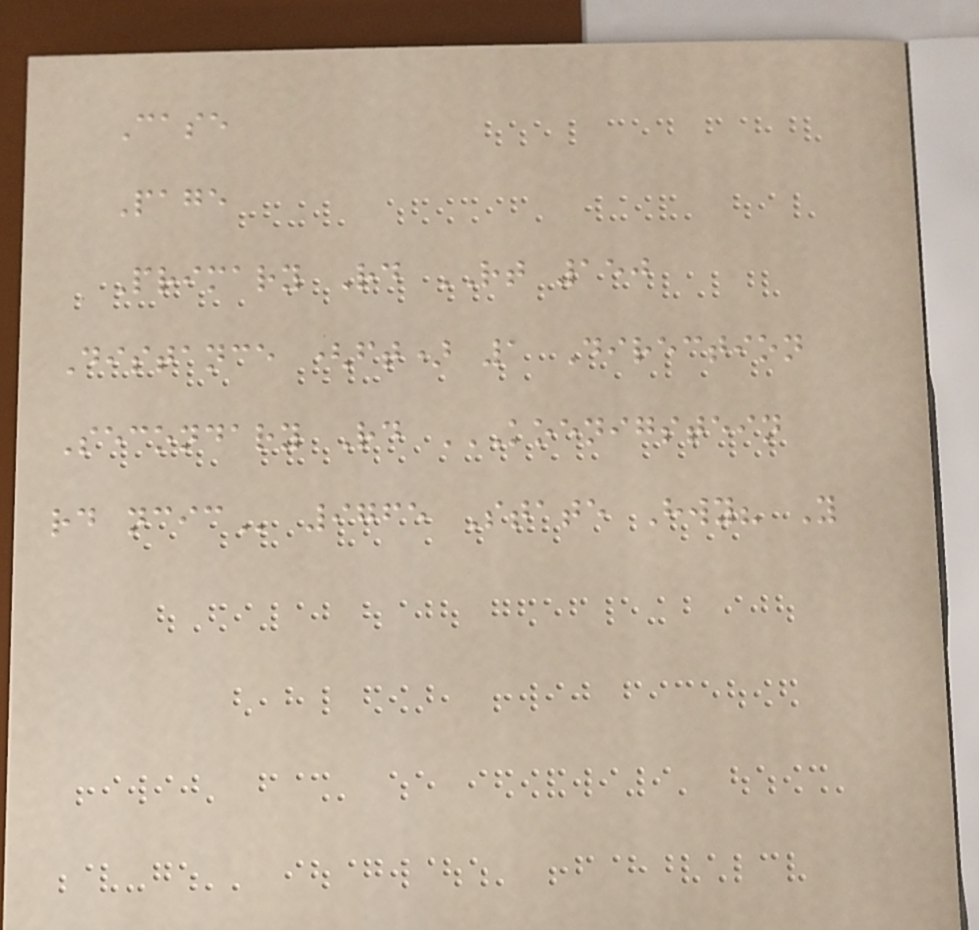Case
Page
Primary Rd RT 150
Distance (ft) 1 Direction
Secondary Rd KOENIGSTEIN
RD NCIC 9765 State Hwy? Y
